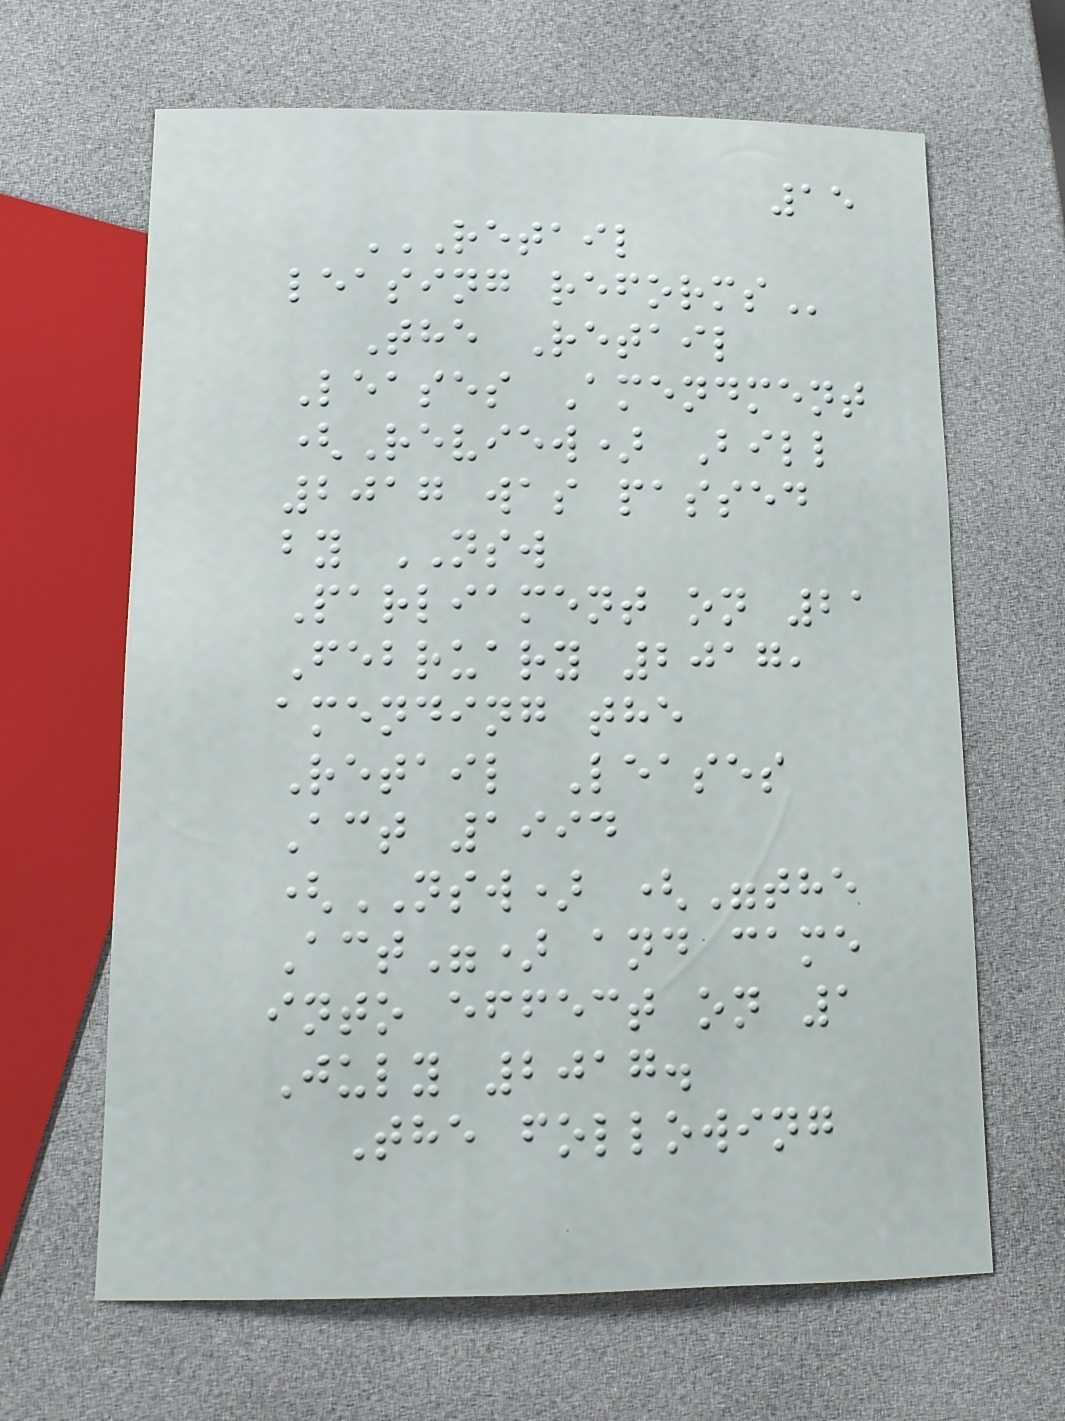15
RETAIL
LEASING REFORMS
The Retail
Leases Amendment
(Review) Bill
2017 was passed
by NSW
Parliament on 21
February 2017,
amending the
Retail Leases
Act 1994
(NSW) ("the
Act") and came
into effect on 1
July 2017.
The following
